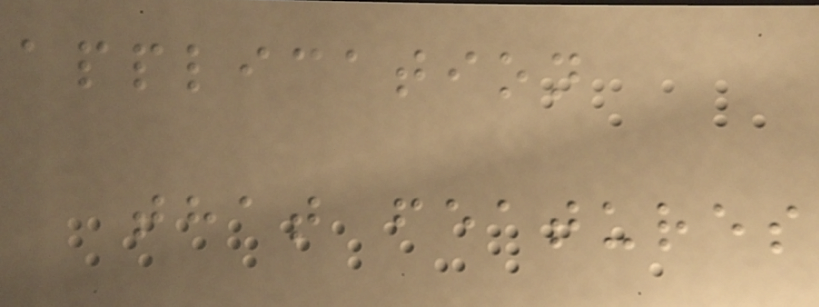application
that features
